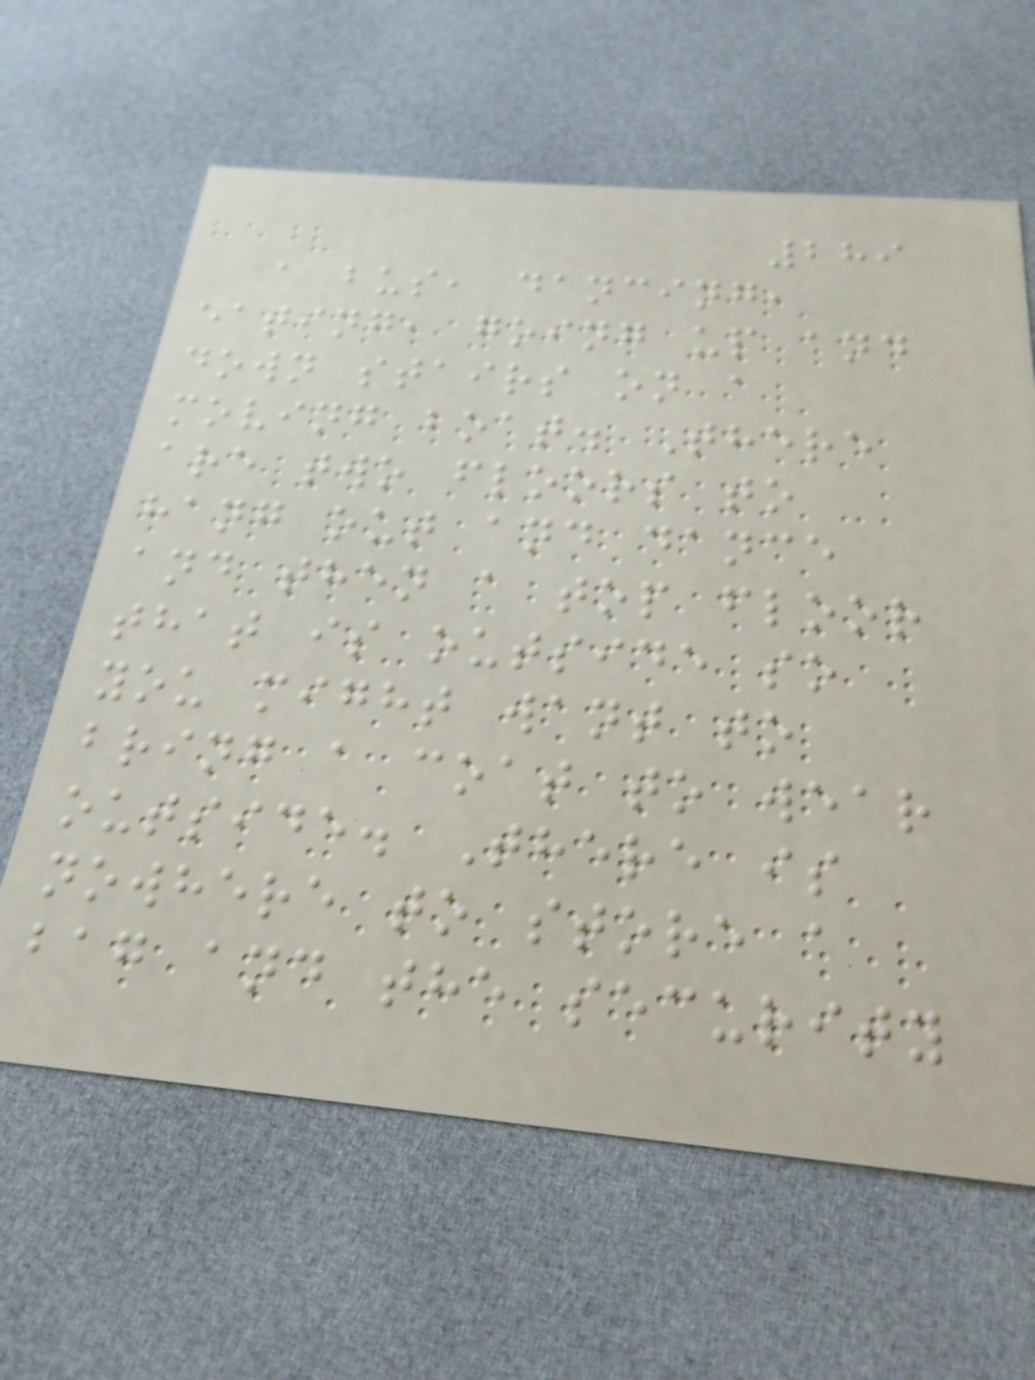289
a bus, dancing,
eating, going up and
down stairs on a
moving boat. There
are two floors to
hang out and dance
and then a top floor
that is outside so
you might want to
bring a coat to wear
outside. There is
nowhere to store a
bag and the security
